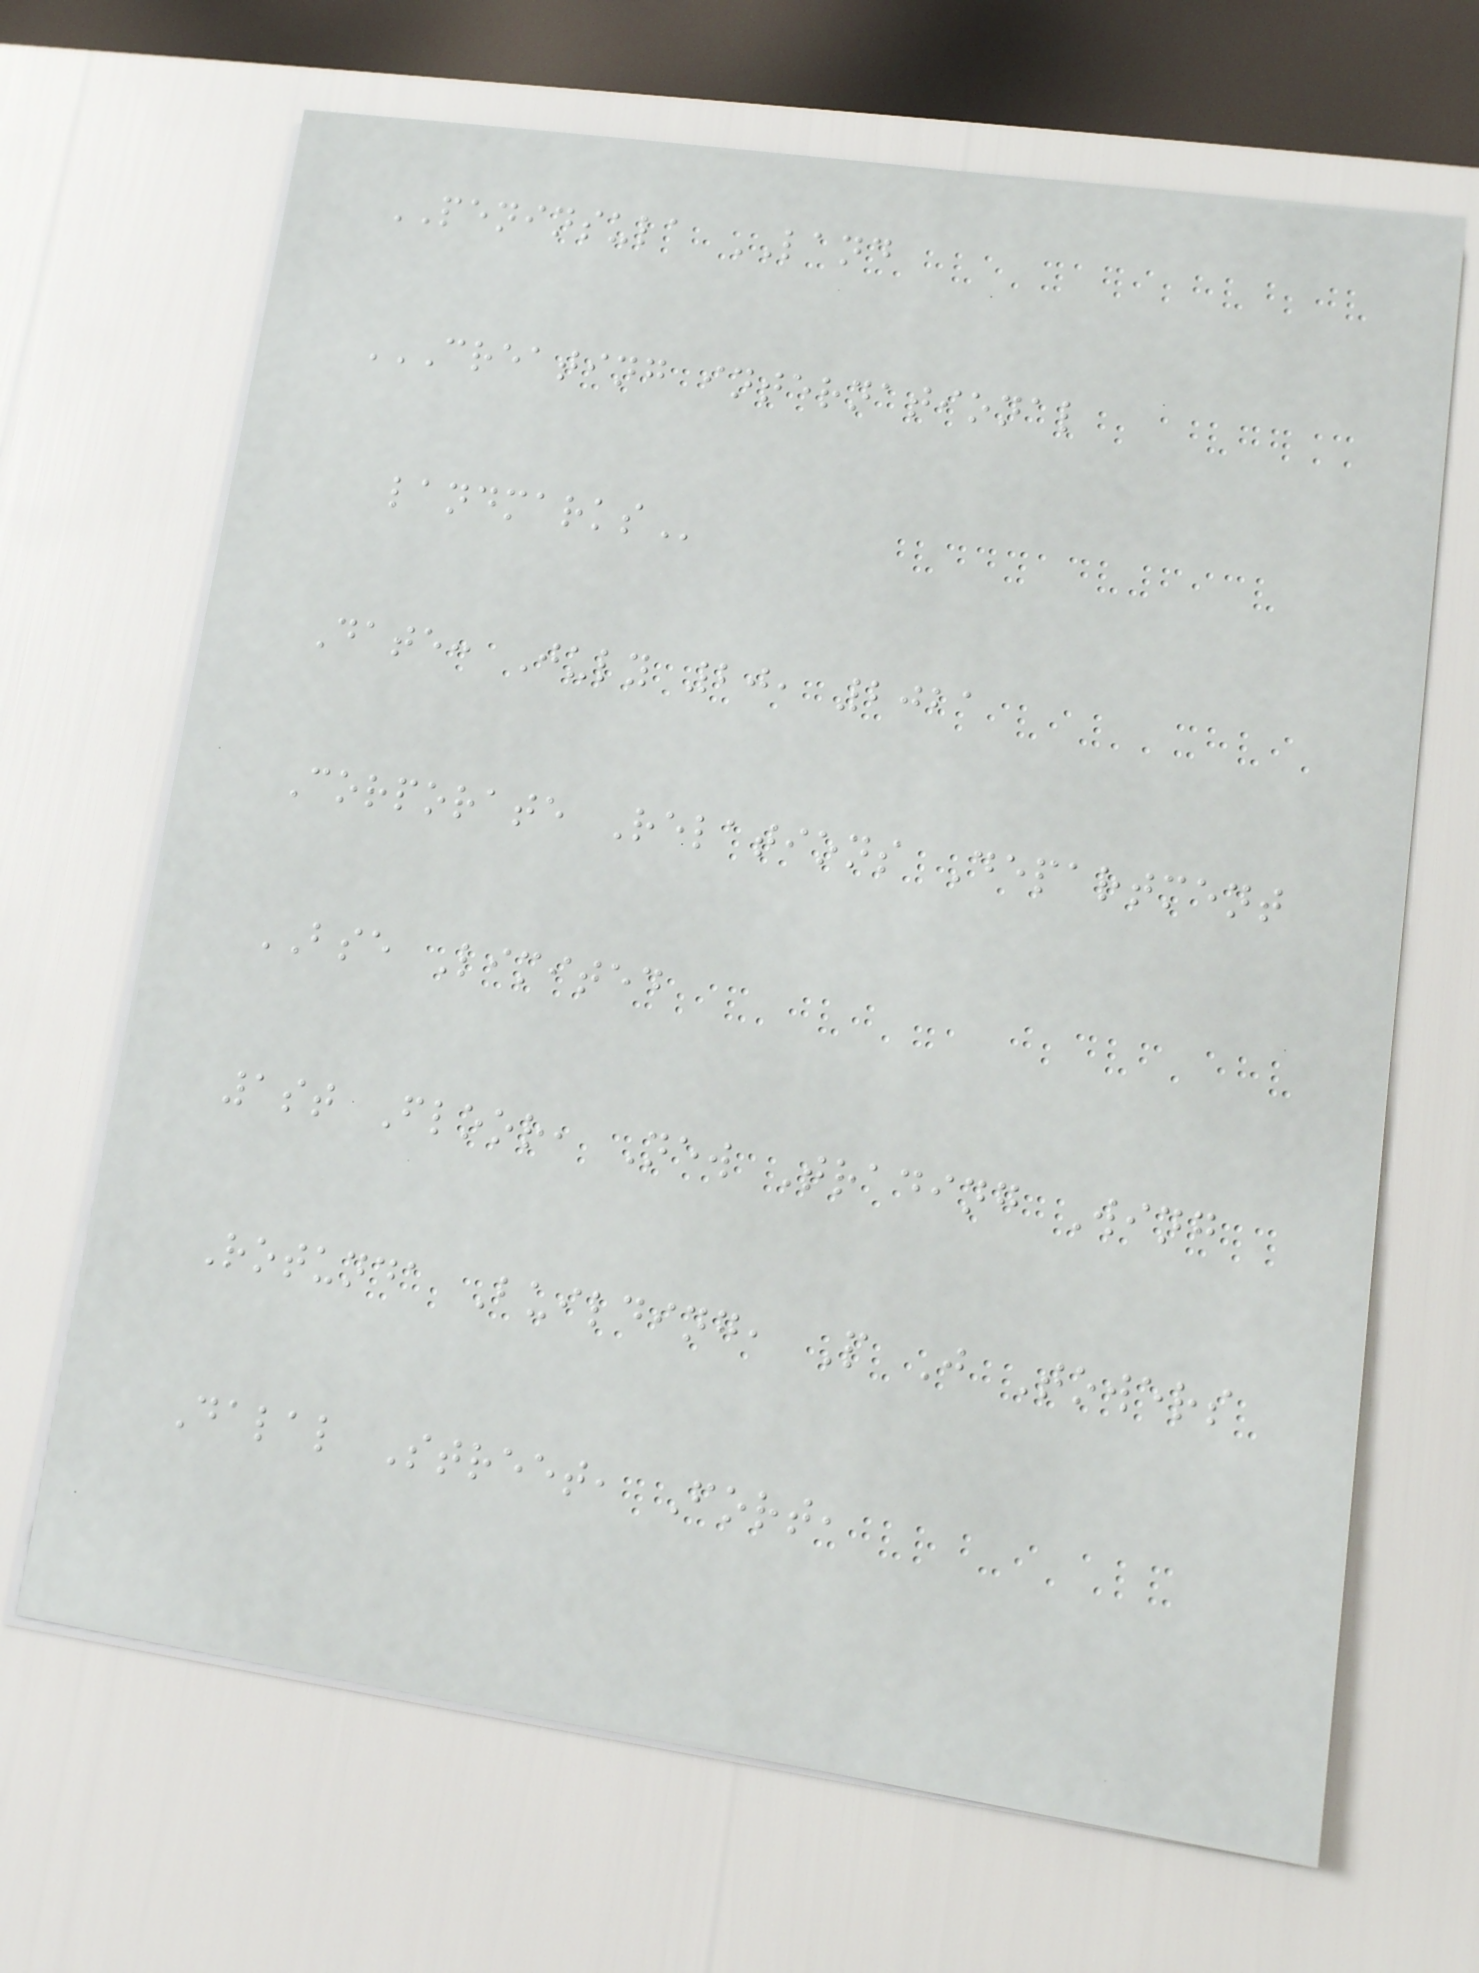PENINSULA LAND
CREATING INTERNATIONAL
LANDMARKS
Date: July 20, 2021
Corporate Relations Department
BSE Limited
1st Floor, New Trading Wing
Rotunda Building, P J Towers
Dalal Street, Fort,
